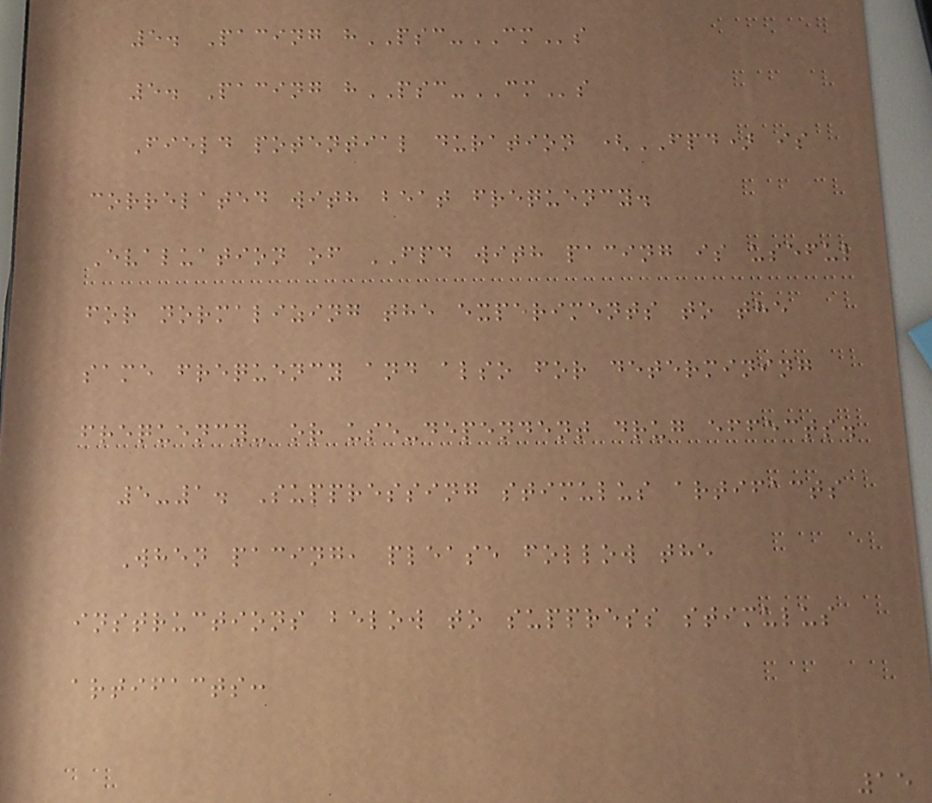5. Pacing hPSC-CMs
5. Pacing hPSC-CMs
Field potential duration (FPD) is
correlated with beat frequency.
Evaluation of FPD with pacing is useful
for normalizing the experiments to the
same frequency and also for determining
frequency- or use-dependent drug effects.
5-1. Suppressing stimulus artifacts
When pacing, please follow the
instructions below to suppress stimulus
artifacts:
15
